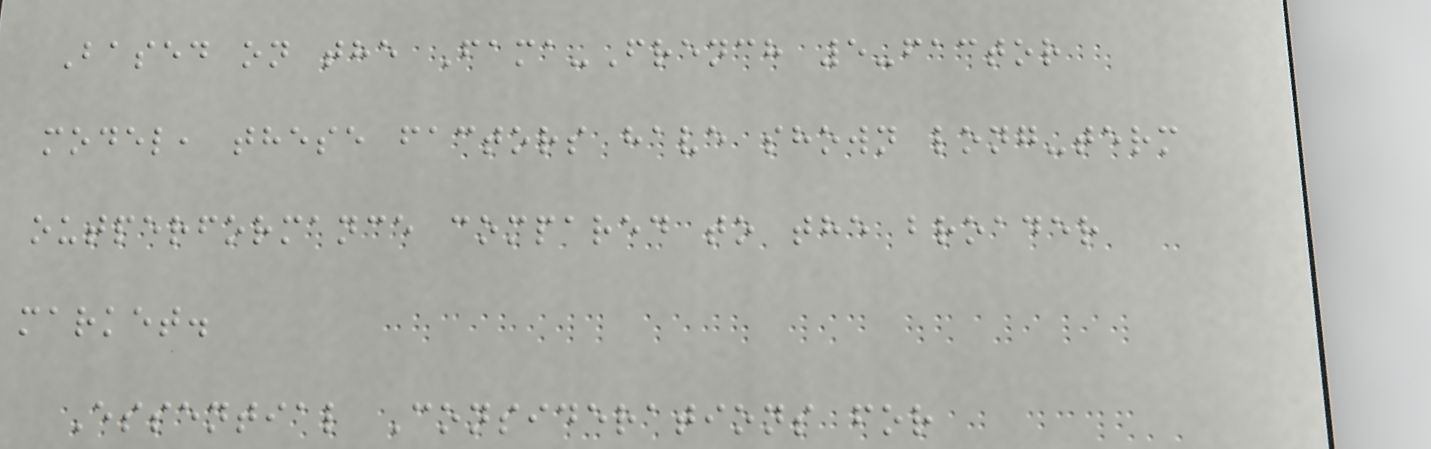Based on the Fama-French 5-factor
model, these factors have shown long-term
outperformance compared to the broader
market.
Essential Considerations for
